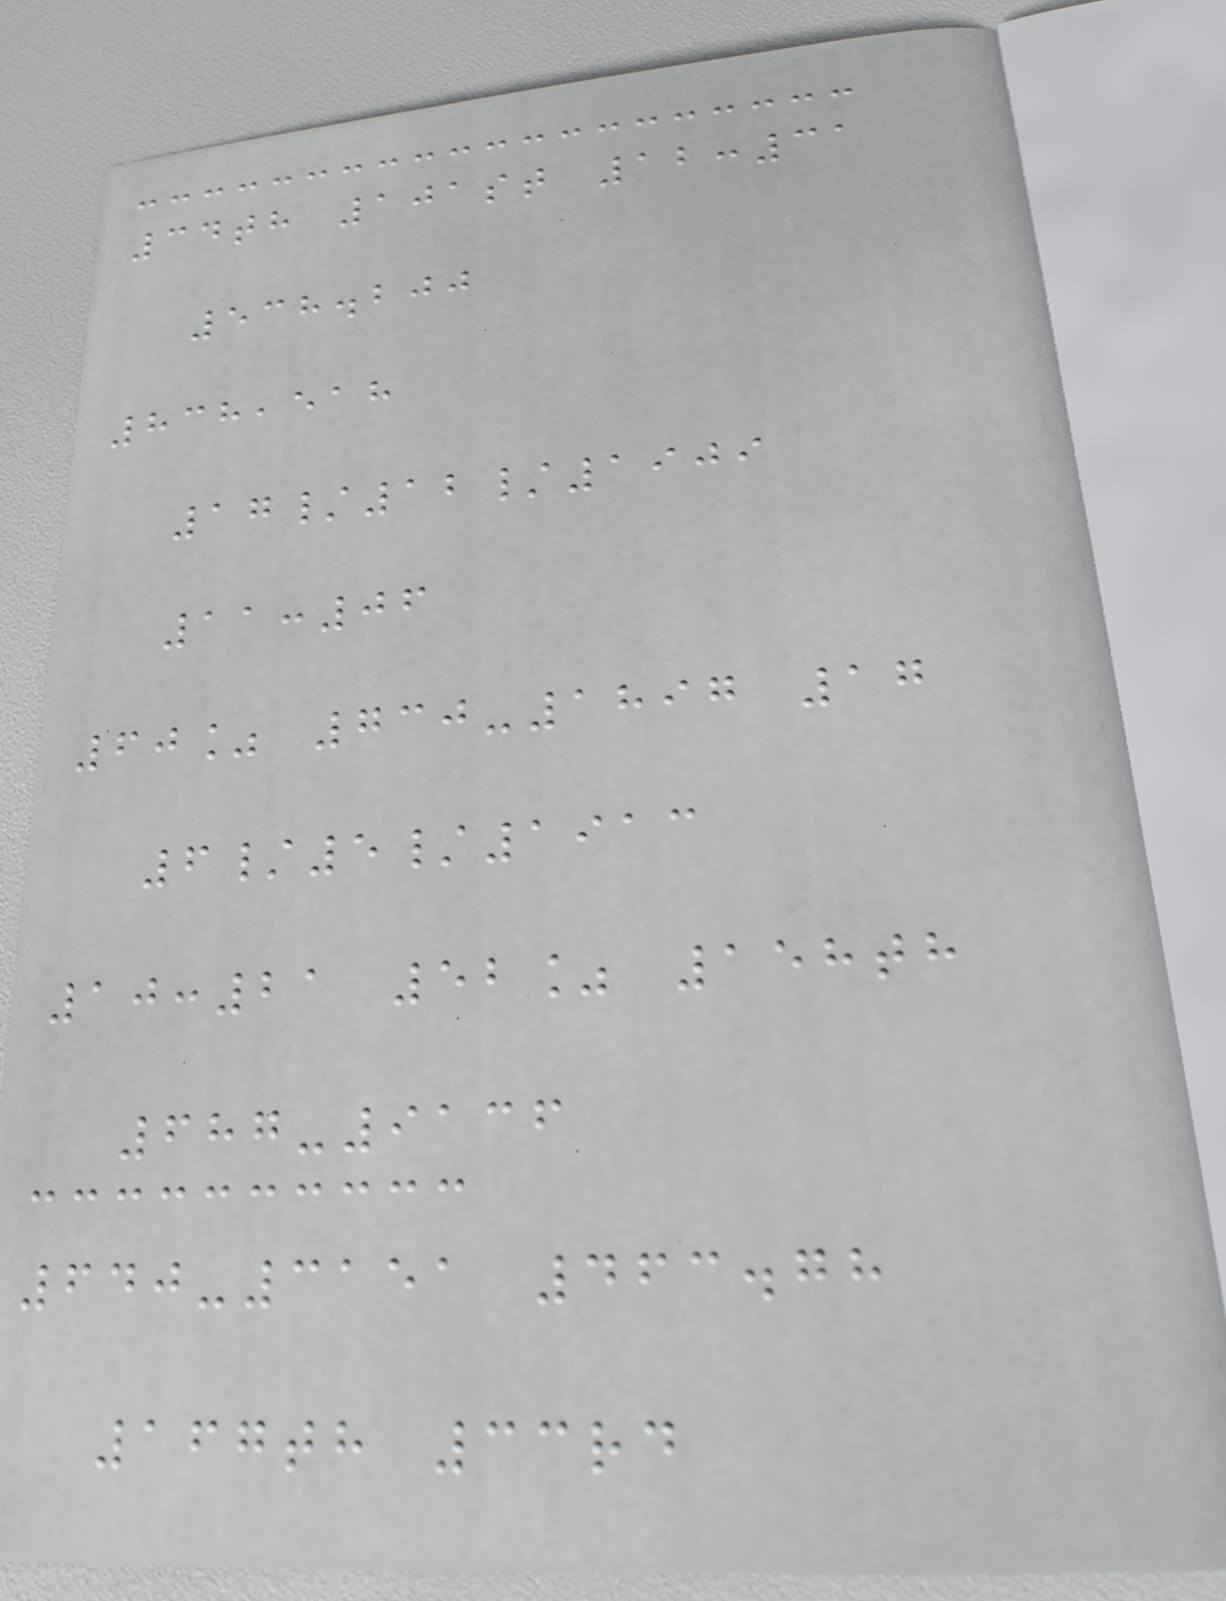34th 101st 12:31
538.200
838,518
17/12/1909
11:06
60% 730-1897 17
6/5/1913
10:21 52% 158th
687-9136
640-3151 463.78
167th 33rd
